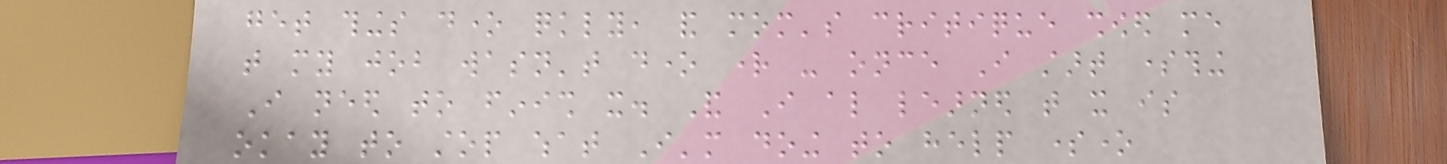get things done quickly, and mom's critique showed me
that my job wasn't done right - once I start something
I need to finish it. And I also learned that it is
okay to stop what I'm doing to help someone
